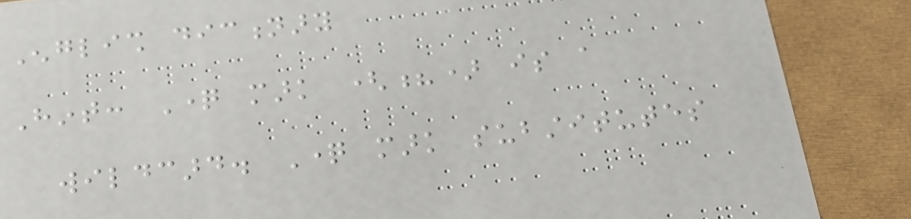English dictionary
Hint: Question mark (?) is a
wildcard. Question mark substitutes
